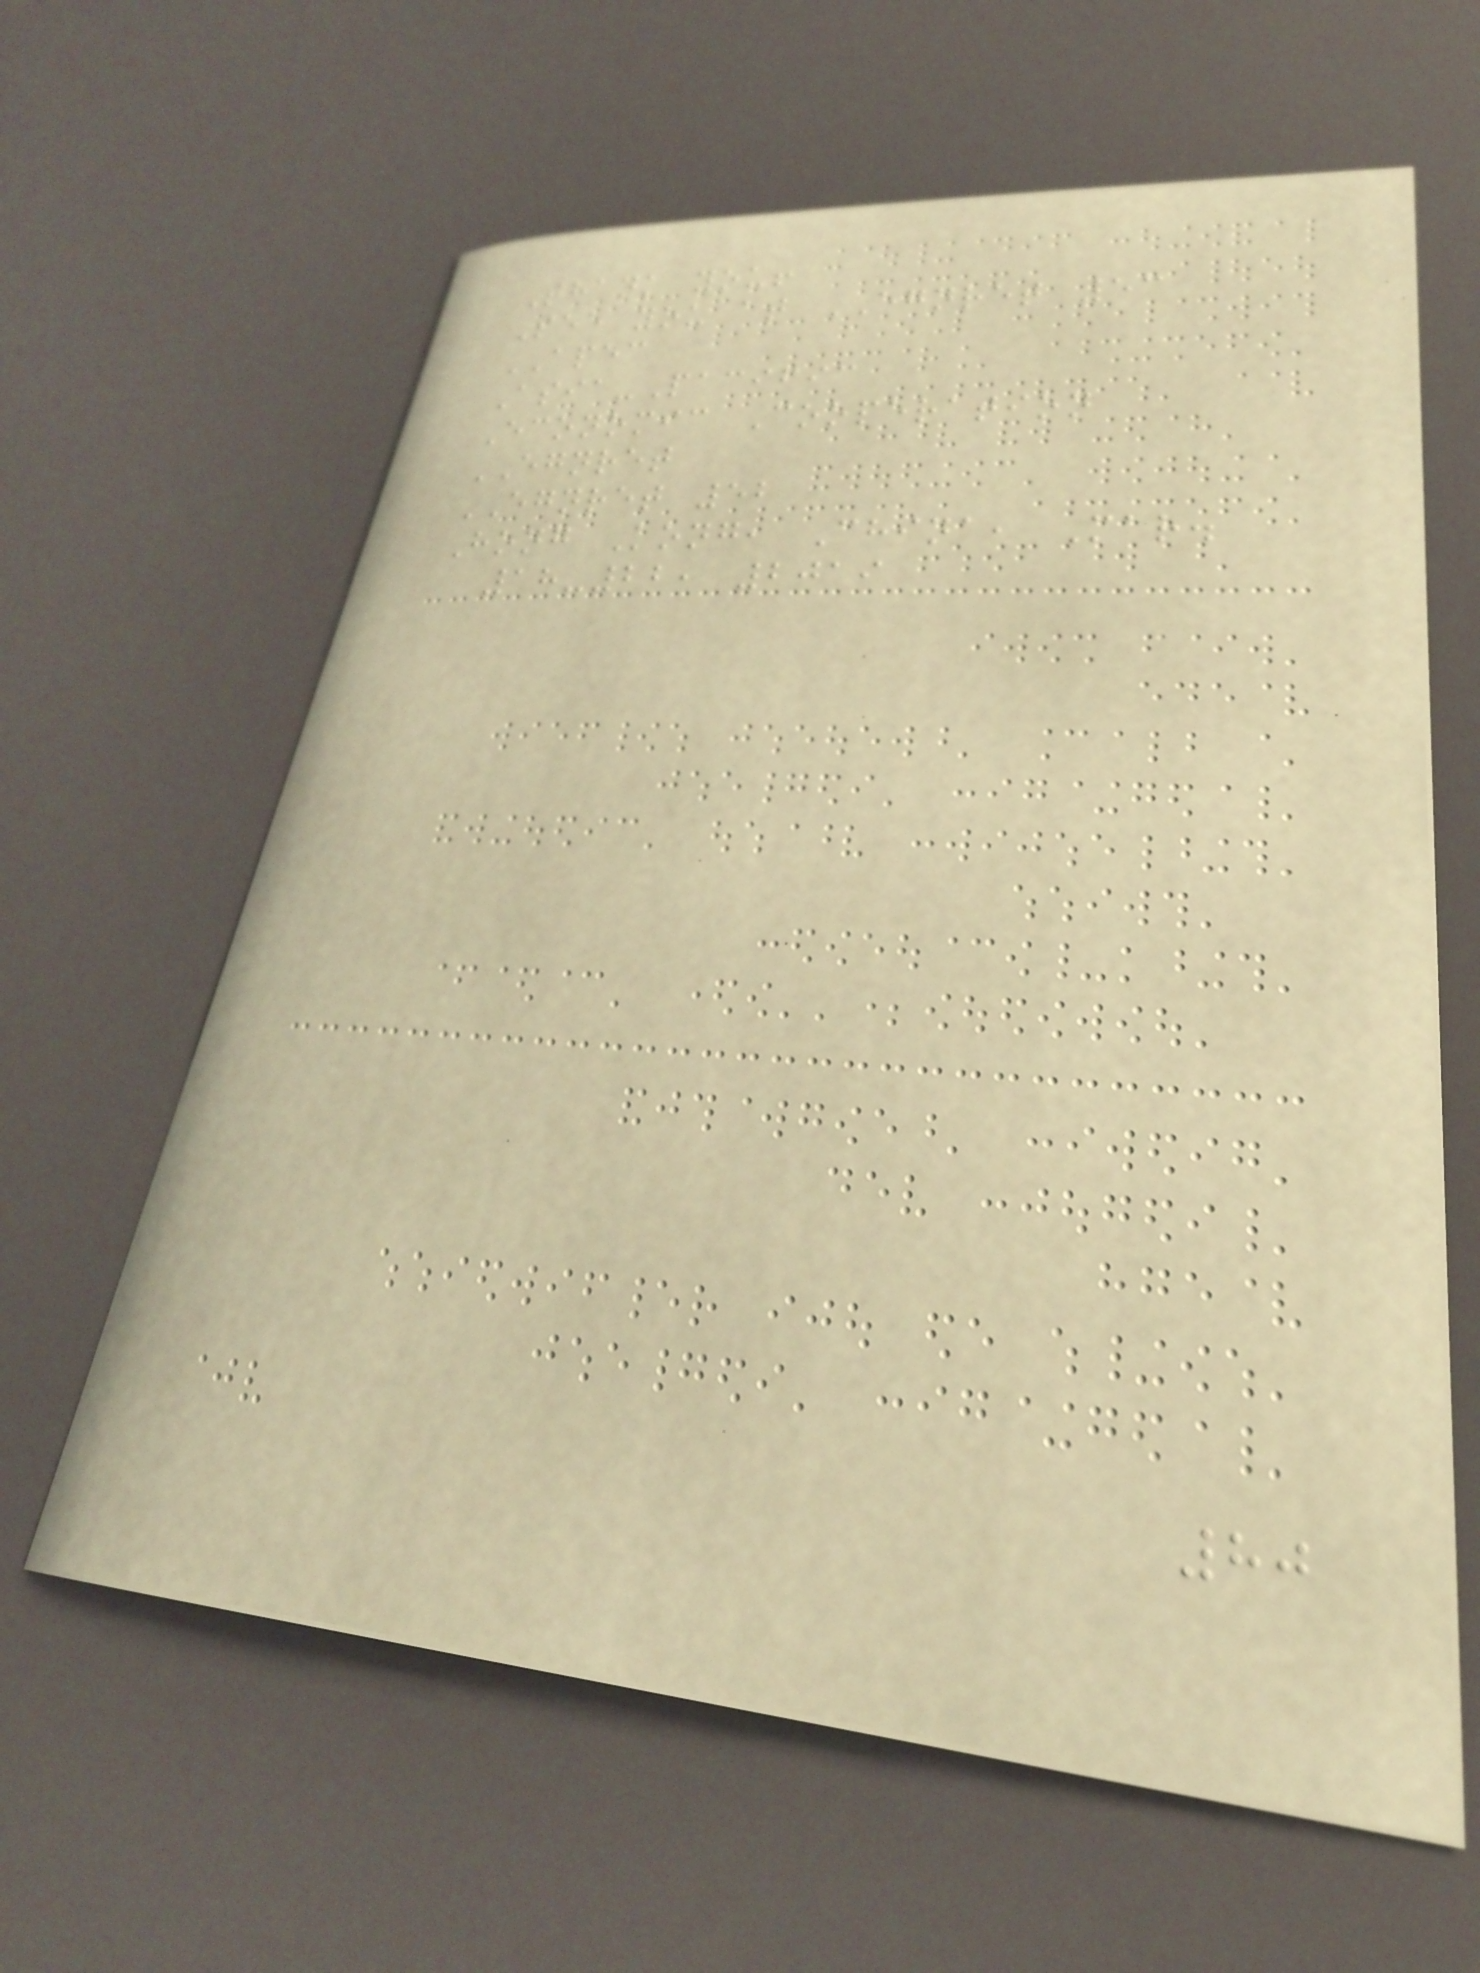Thank you!
See you at EGNRET 53
APEC
Asia-Pacific
Economic Cooperation
EGNRET
EGNRET 52
Hong Kong, China, Mar.
18-22, 2019
80
